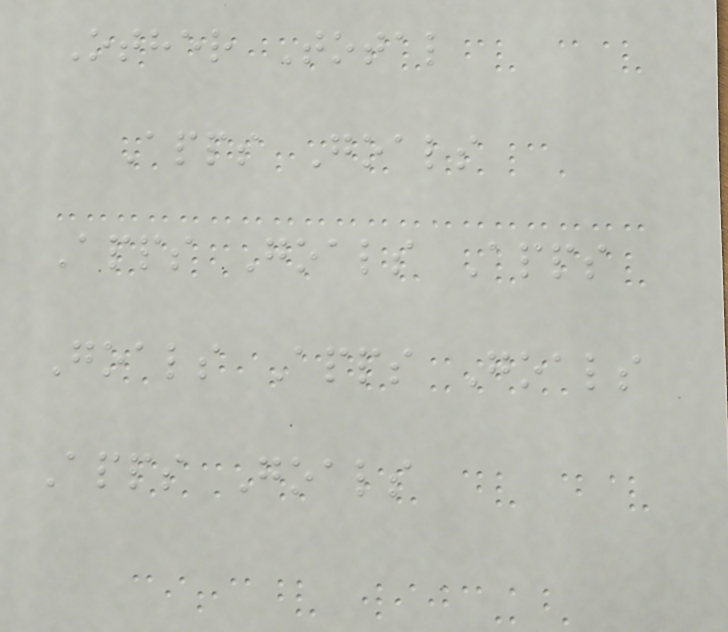Other Total
Apps Goals
Apps Goals Apps
Goals Apps Goals
Apps Goals
